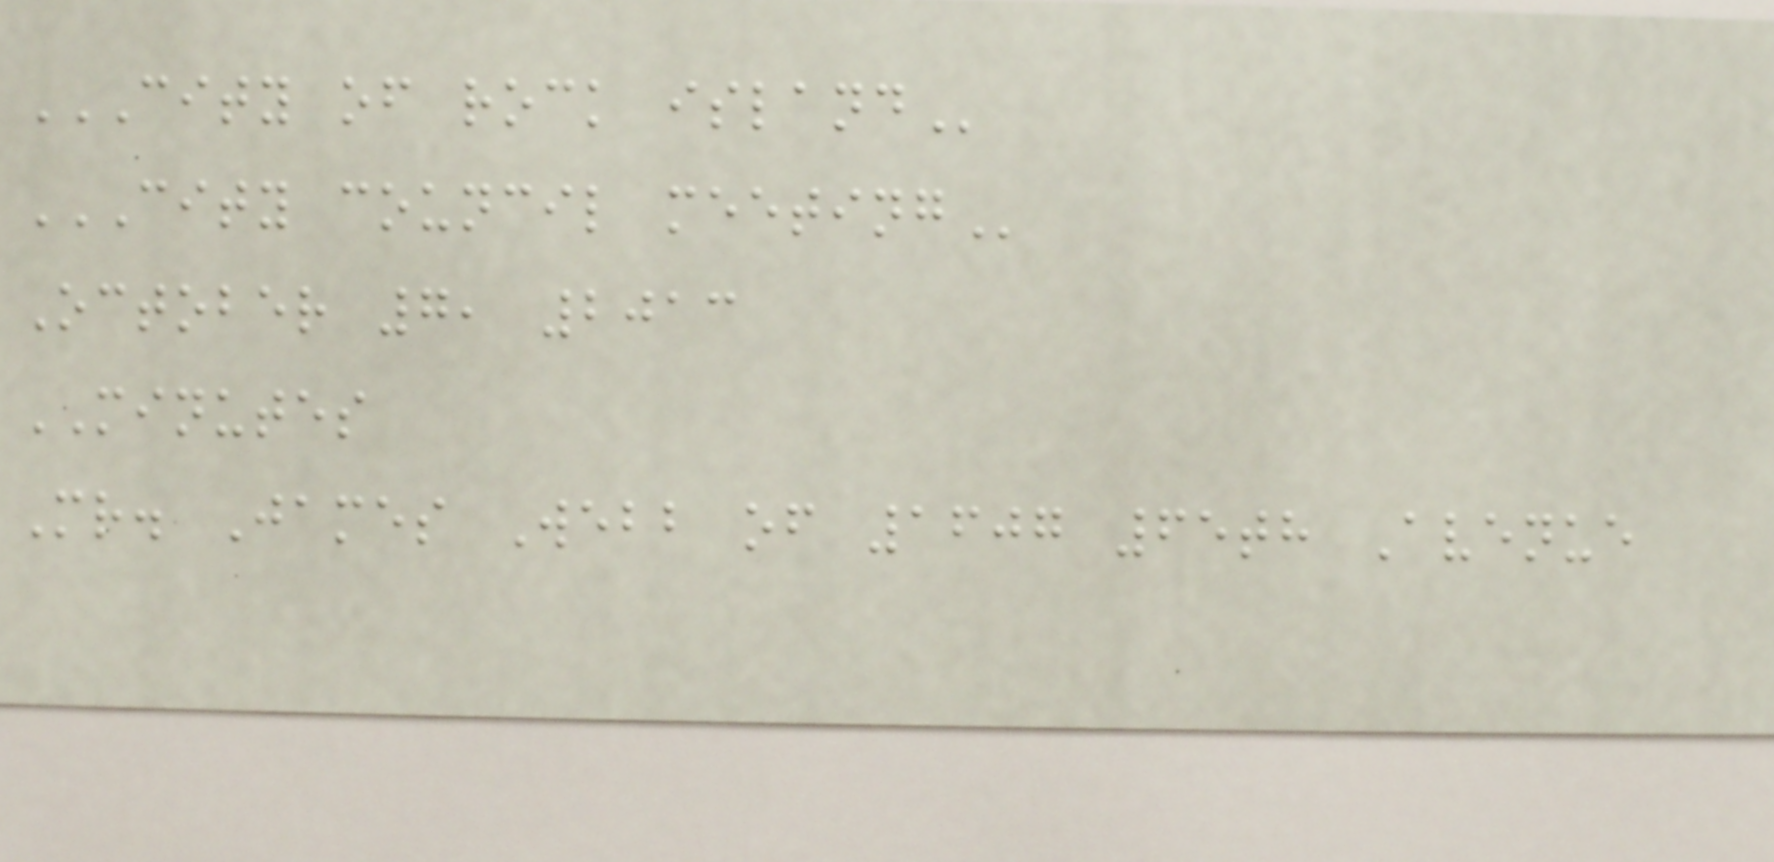CITY OF ROCK ISLAND
CITY COUNCIL MEETING
October 7, 2013
MINUTES
Mr. James Webb of 1607 65th Avenue
